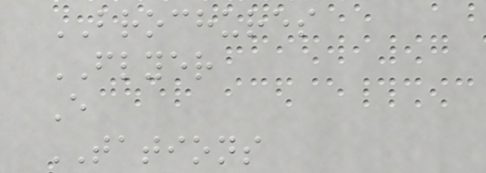BROCHURES
FLYER
E
TATIONS
